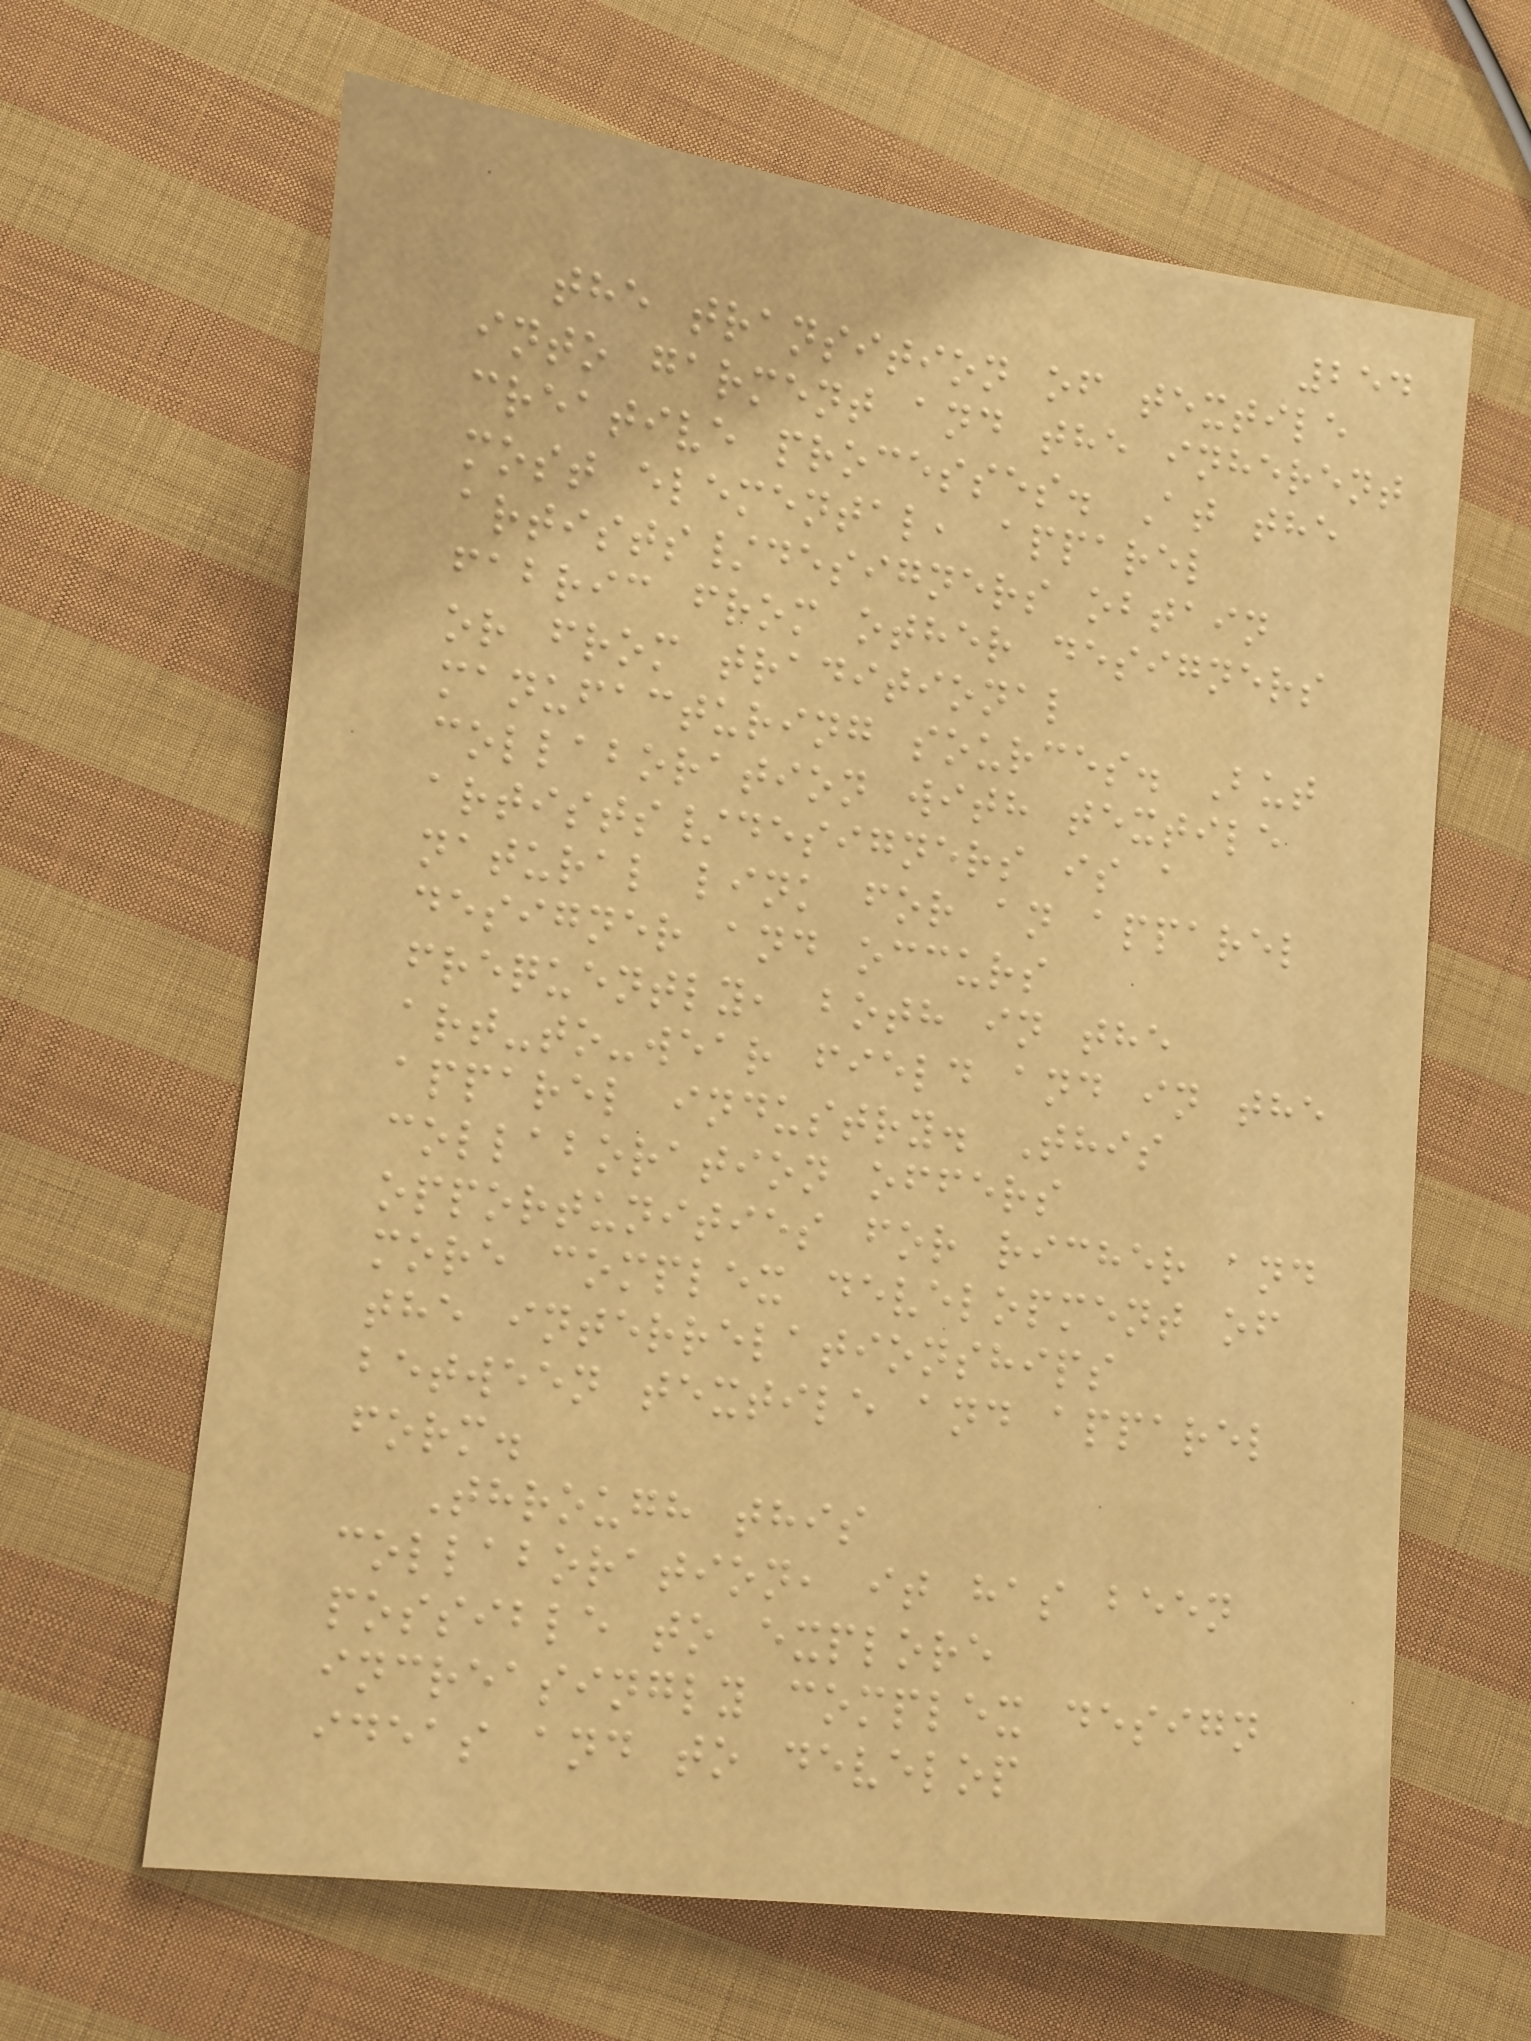254
the transition of textile
into garment and the inherent
creative processes. At the
most elemental, apparel
artists/designers obtain
fabric from other designers
or from traditional
manufacturing sources. But
collaboration with textile
artists/designers is a
natural link for an apparel
designer and occurs
frequently, both in the
art-to-wear field and in the
apparel industry. This
collaboration offers
opportunities for richer and
more complex development of
the interrelationships
between textile and apparel
form.
Through this
collaboration, it has been
possible to explore
increasingly complex design
ideas and to develop
